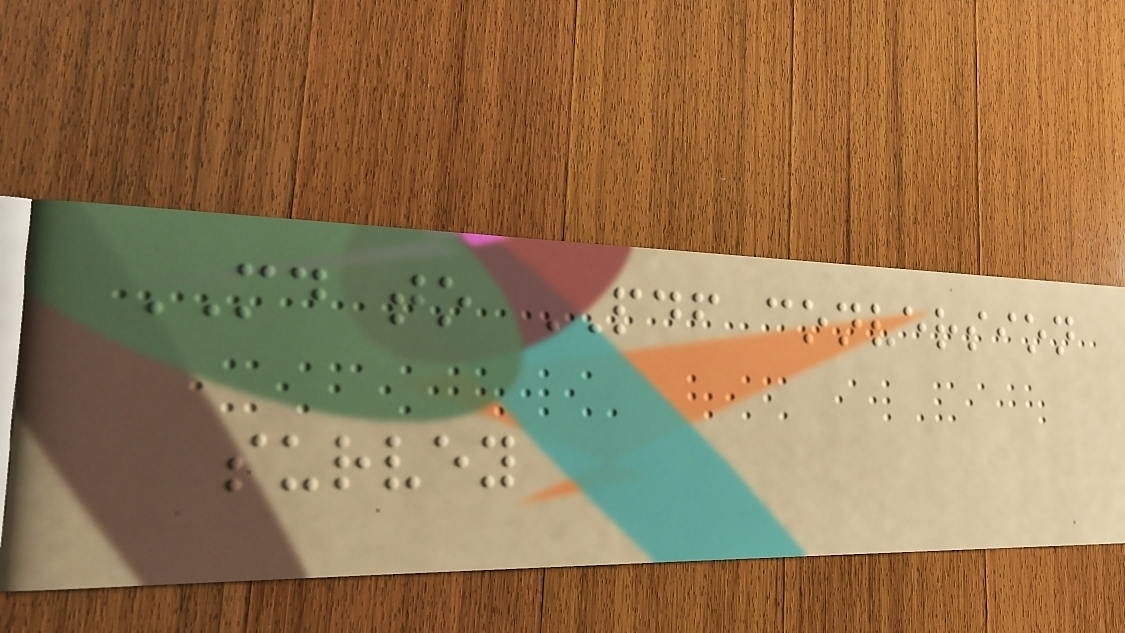MD to PDF conversion
survey
